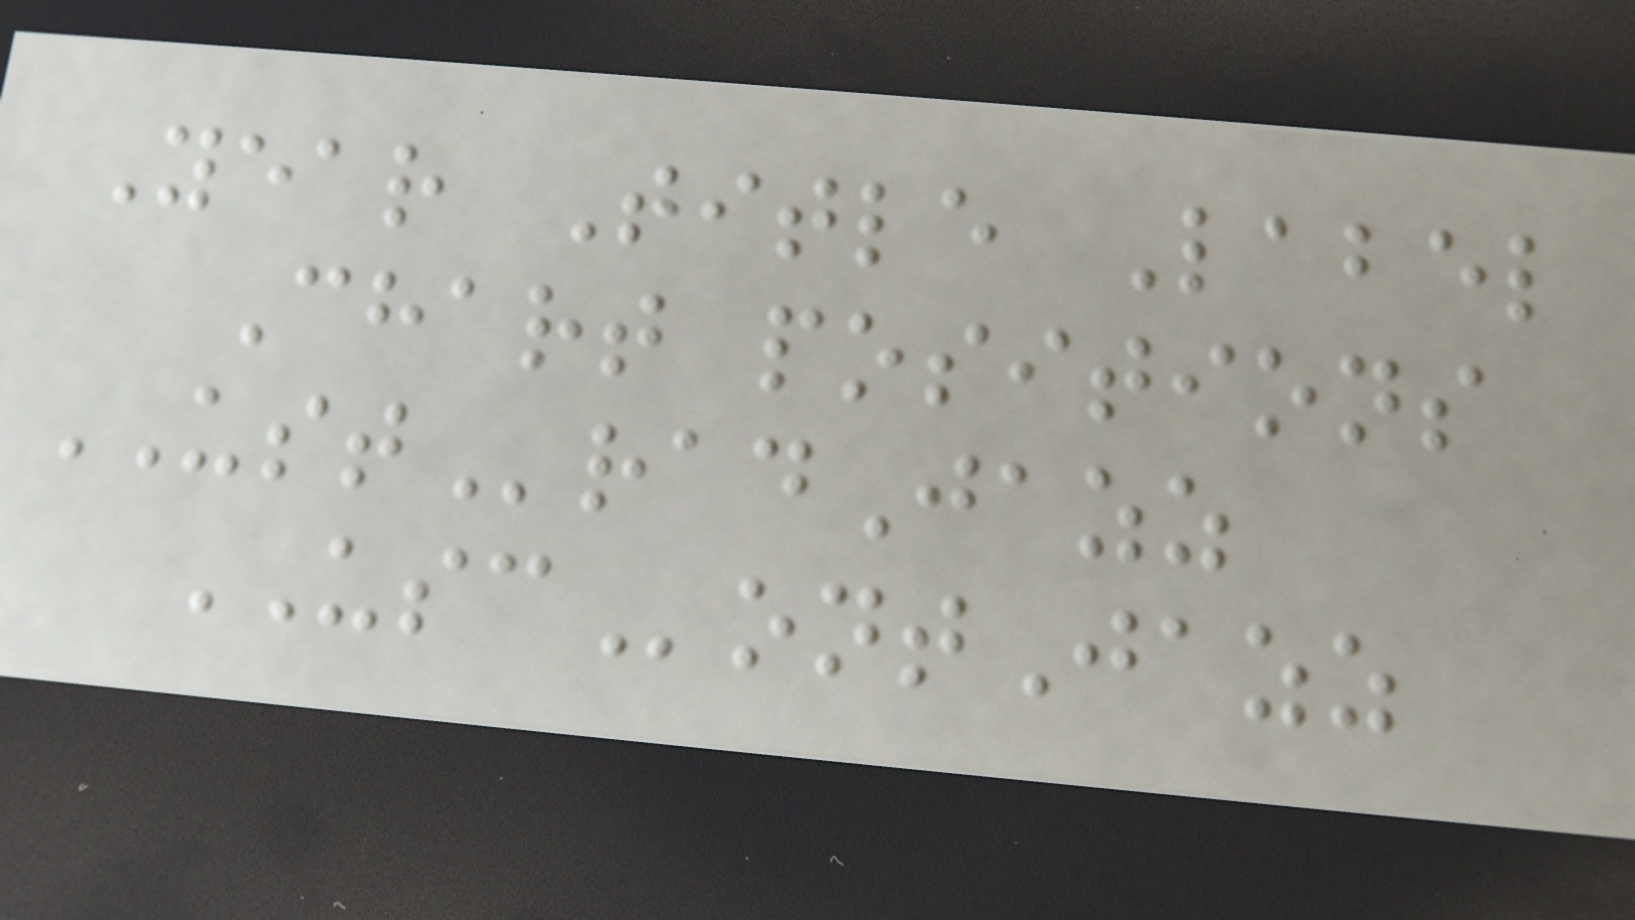Year Title Label
Chart positions
USTradJazz
USContJazz
